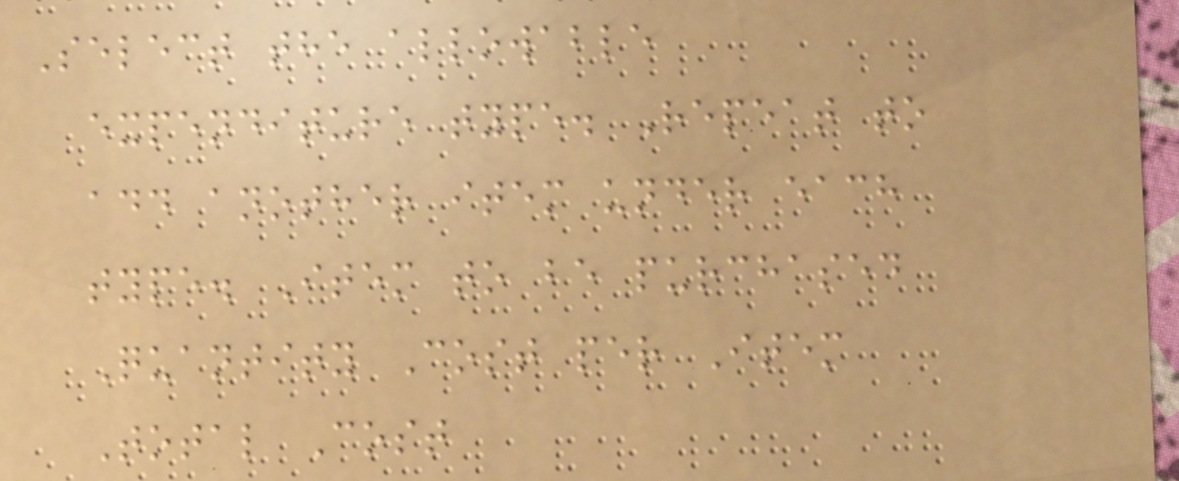Select the allowable
expenditure type. Repeat to
add another item under each
type. Item to be purchased
Quantity Cost per Item
Total Cost
